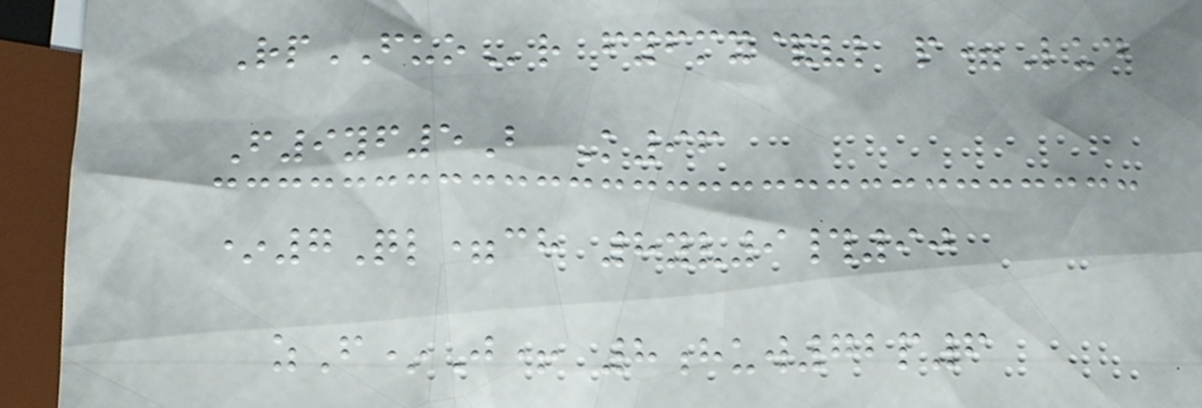RpFUOr fyfmx&vl p=Lud
F9yf5B K96
*7Ql=ch 8yv9#90
zF*J+ 8huw72p6
